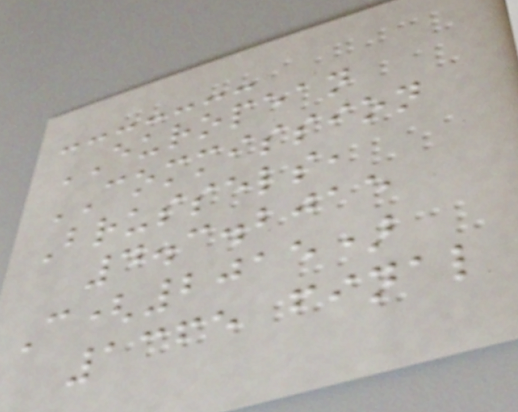EUROPEAN
COMMISSION
Brussels,
4.3.2015
C(2015)
1365 final
